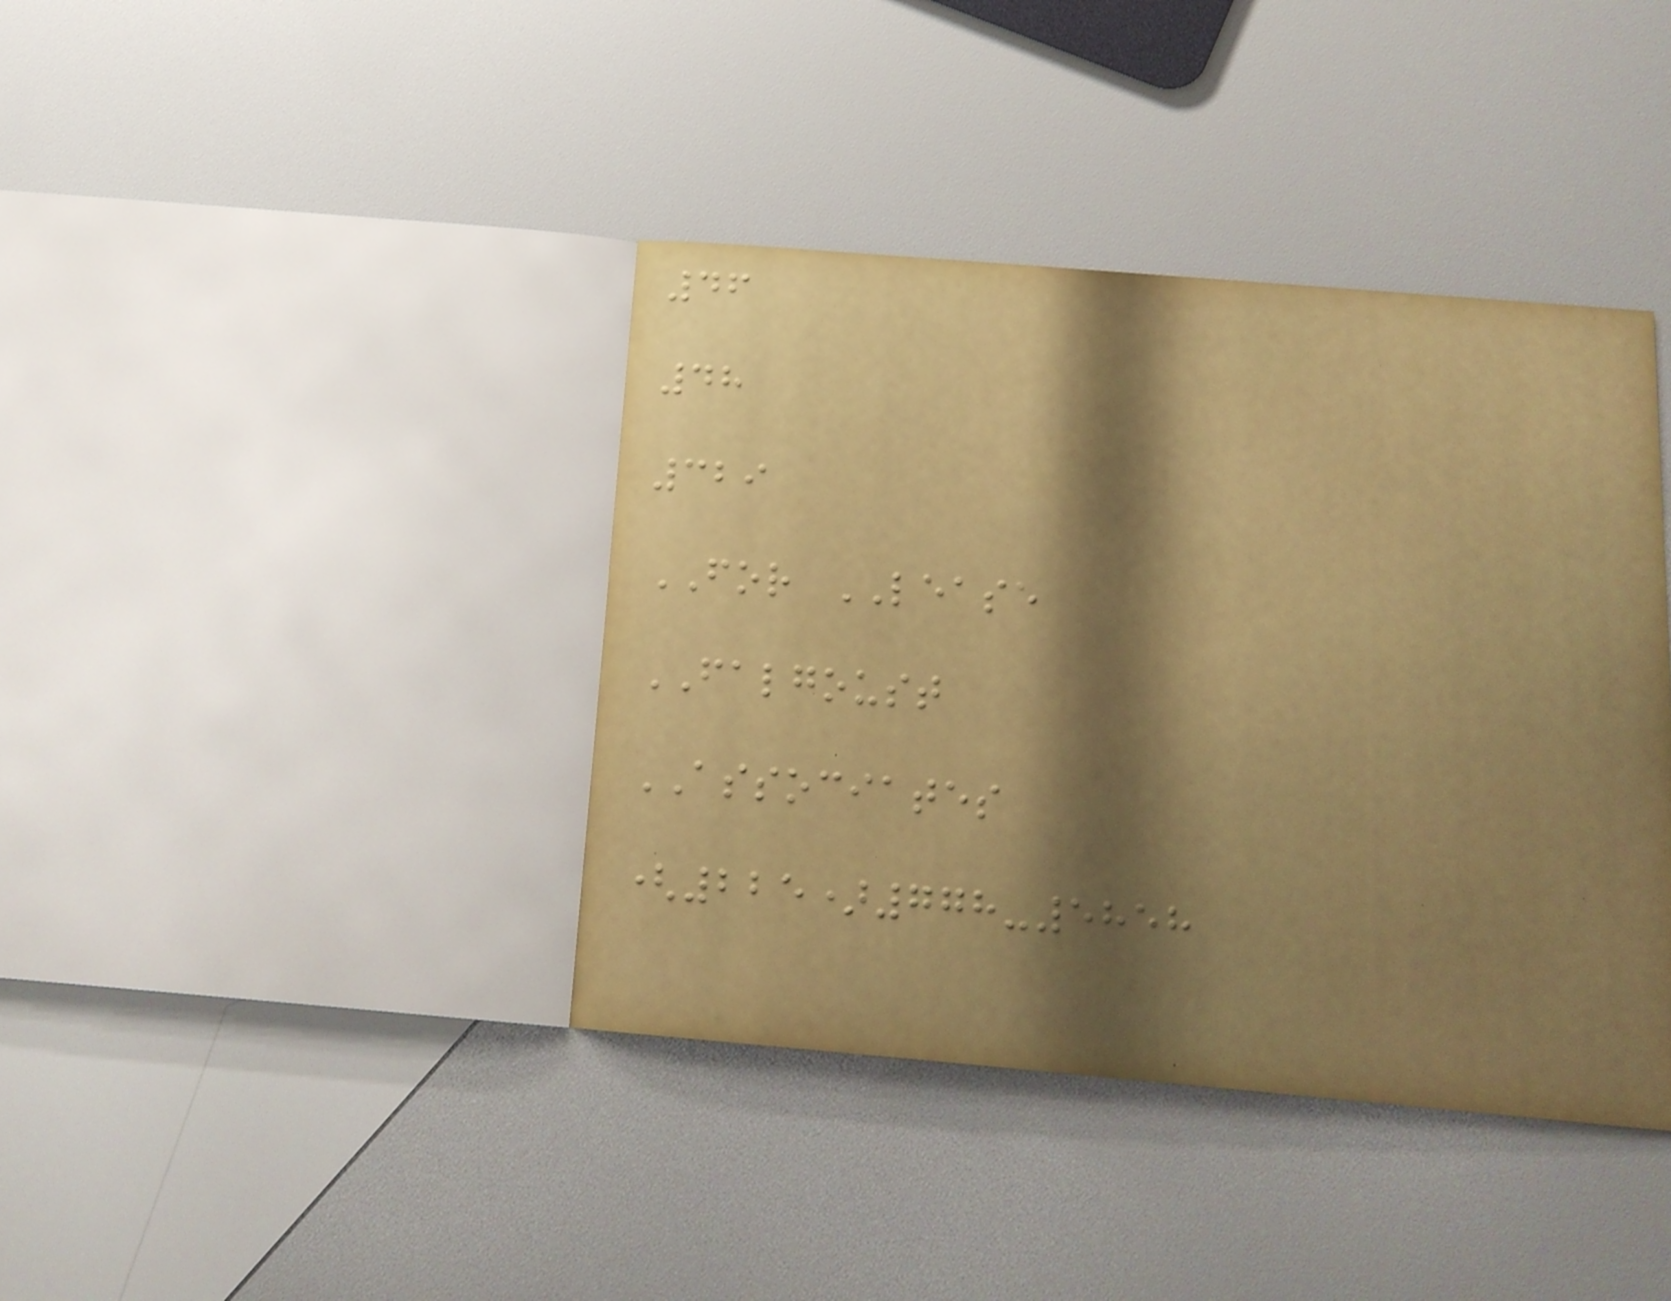46
48
329
FOR LEASE
FALGOUST
ASSOCIATES
(225)778-5858
